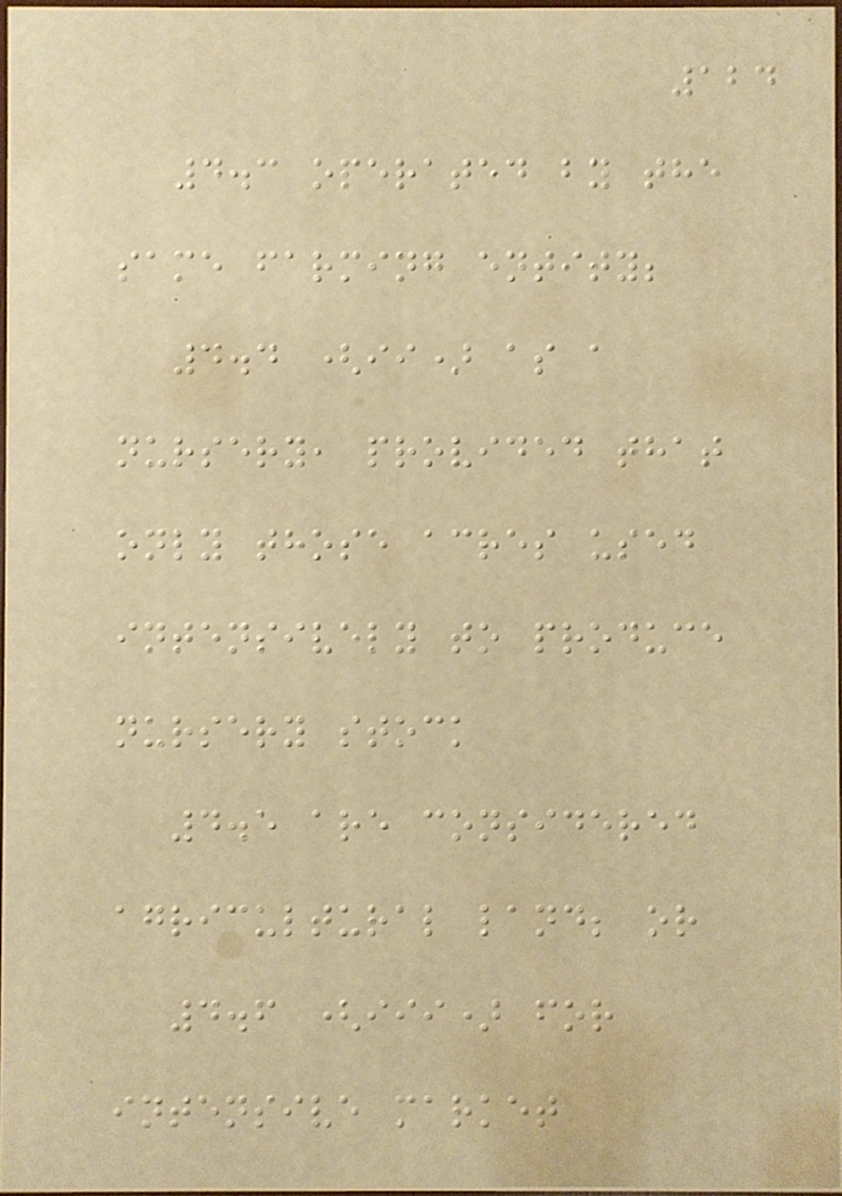124
4.3 operated by the
same farming entity;
4.4 (ii) as a
nursery, provided that
only those acres used
intensively to produce
nursery stock
4.5 are considered
agricultural land; or
4.6 (iii) for
intensive market
